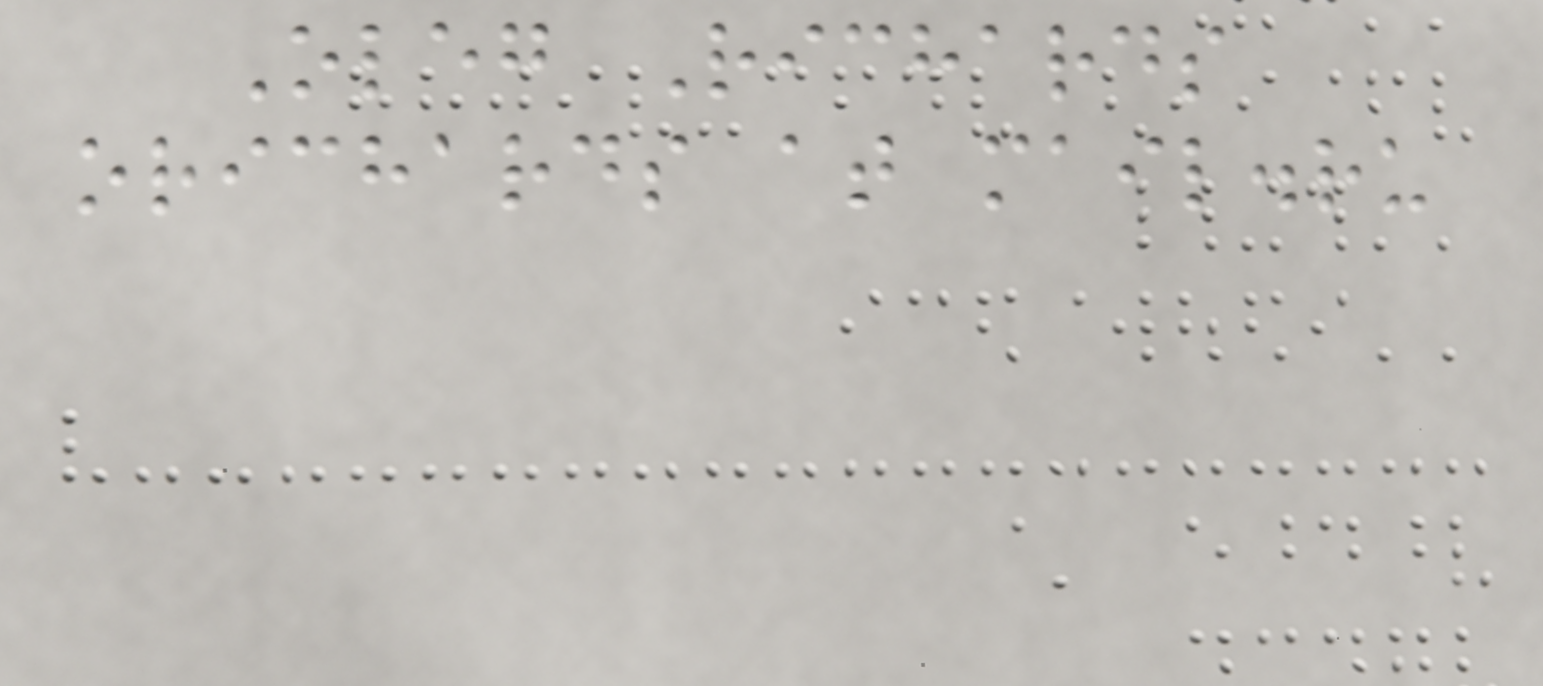Oleg Richards
orichards at mail.ru
